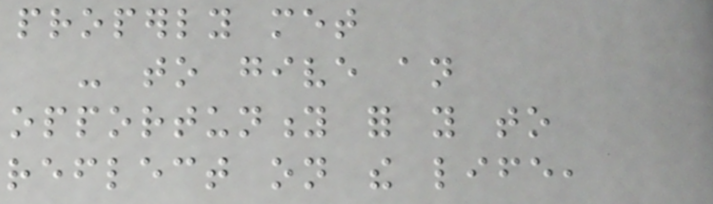properly met
- to give an
opportunity for you to
reflect on the life,
